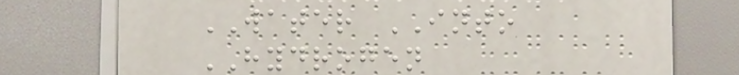WATER INTO
HYDROGEN
